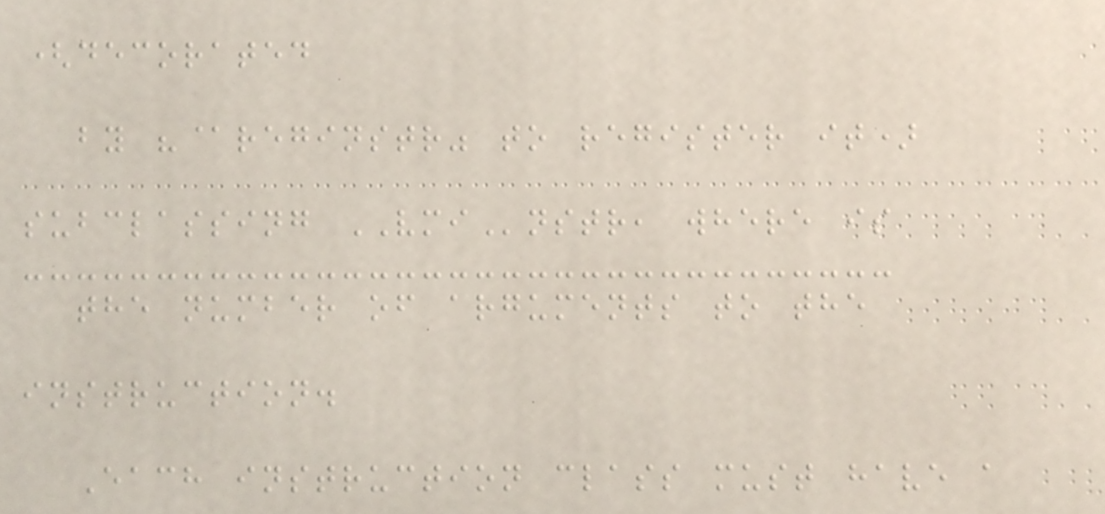(decorated
by "@reginstr" to register it)
subclassing VMInstr, where is
the number of arguments to the
instruction.
Each instruction class must have a
